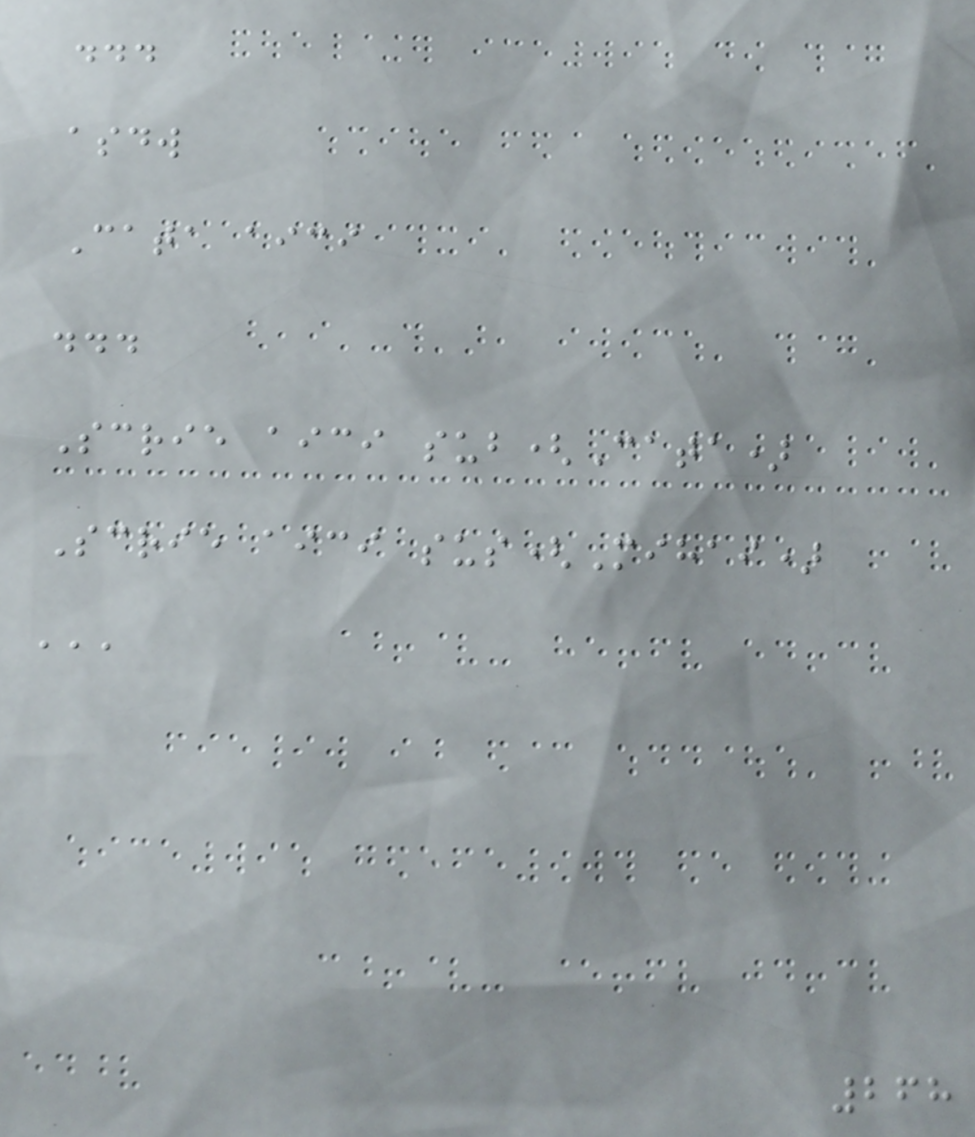...
asdw
Cata aici
...
Scrie aici sub(Cata)
Scrie aici sus(Mihai)
,,,
268
